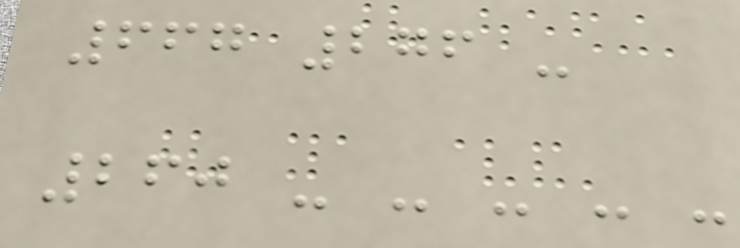667 276 -
260 - - - - -
